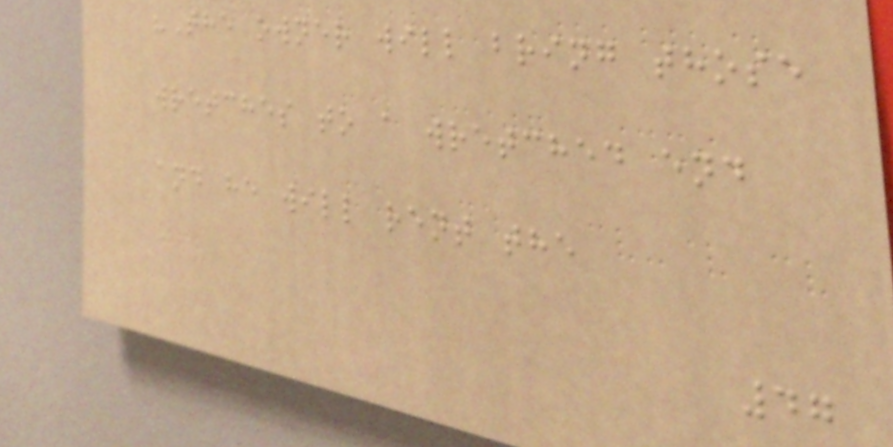"The owner will bring those
wretches to a wretched end
and he will rent the
47
